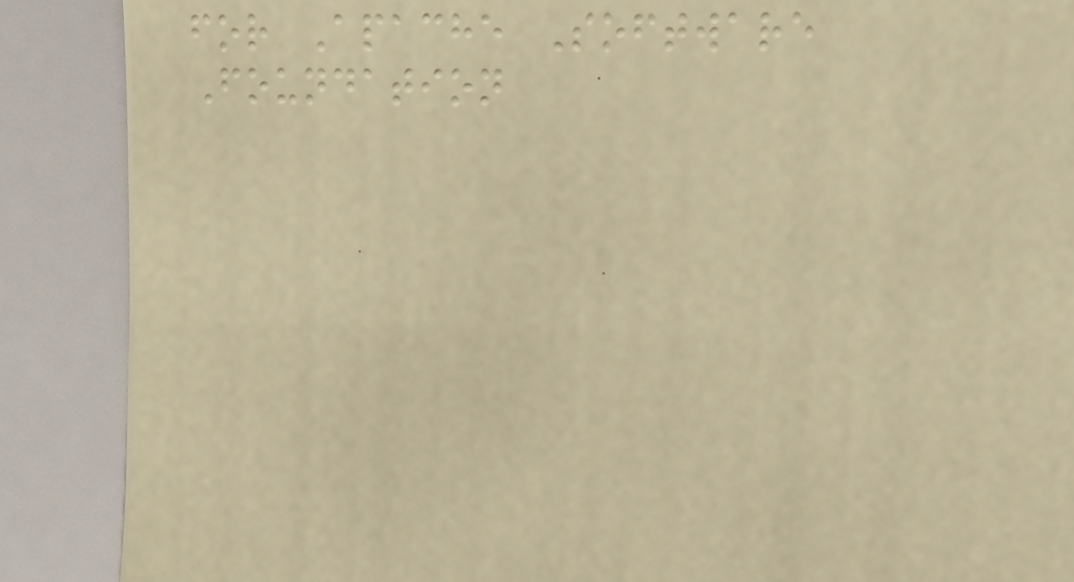for Apache Software
Foundation
